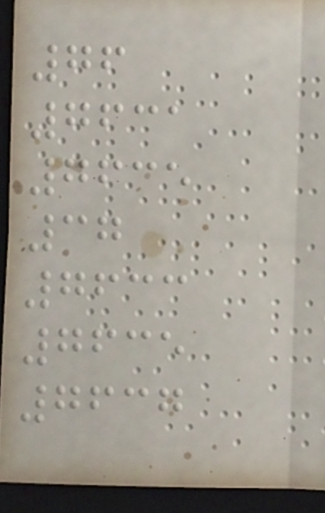76
7631
7635
37
7633
7635
7637
